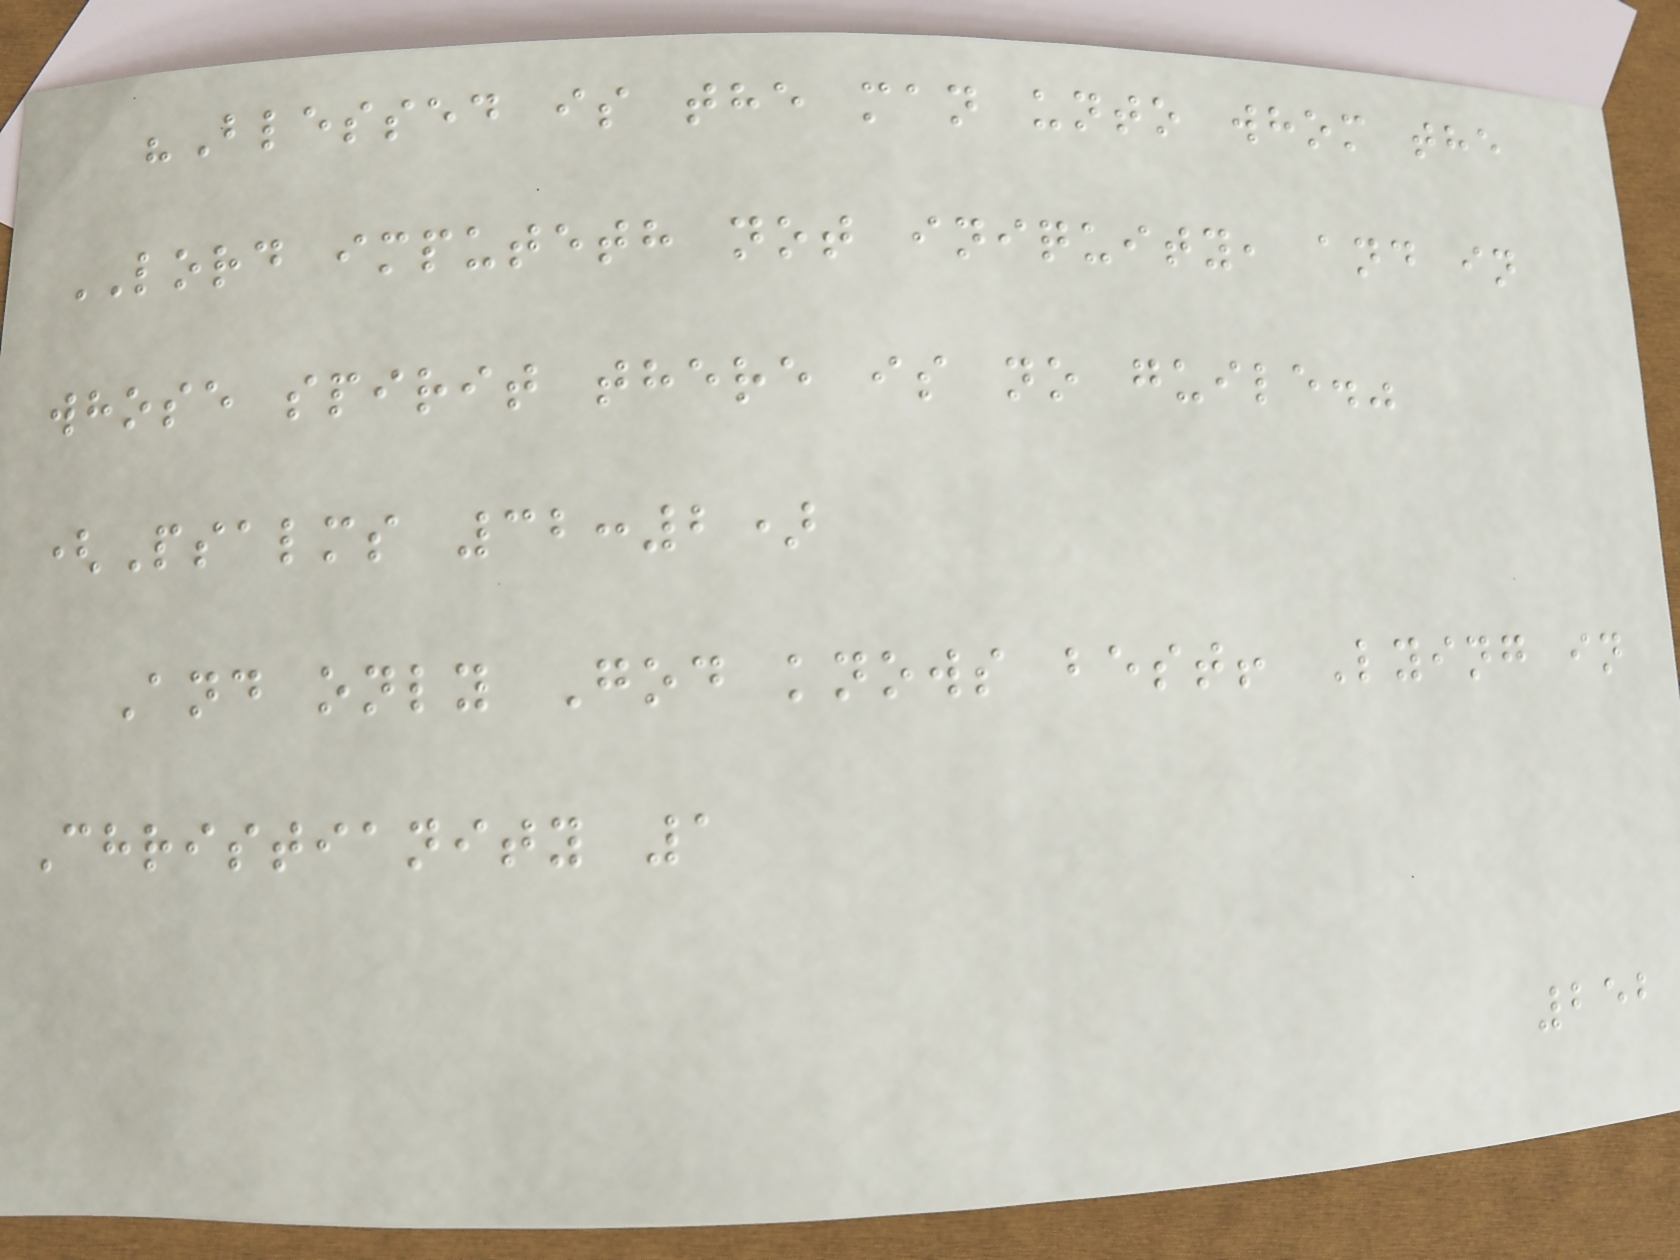"Blessed is the man unto whom the
LORD imputeth not iniquity, and in
whose spirit there is no guile."
(Psalms 32:2)
And only God knows best! Lying in
Christianity 1
252
